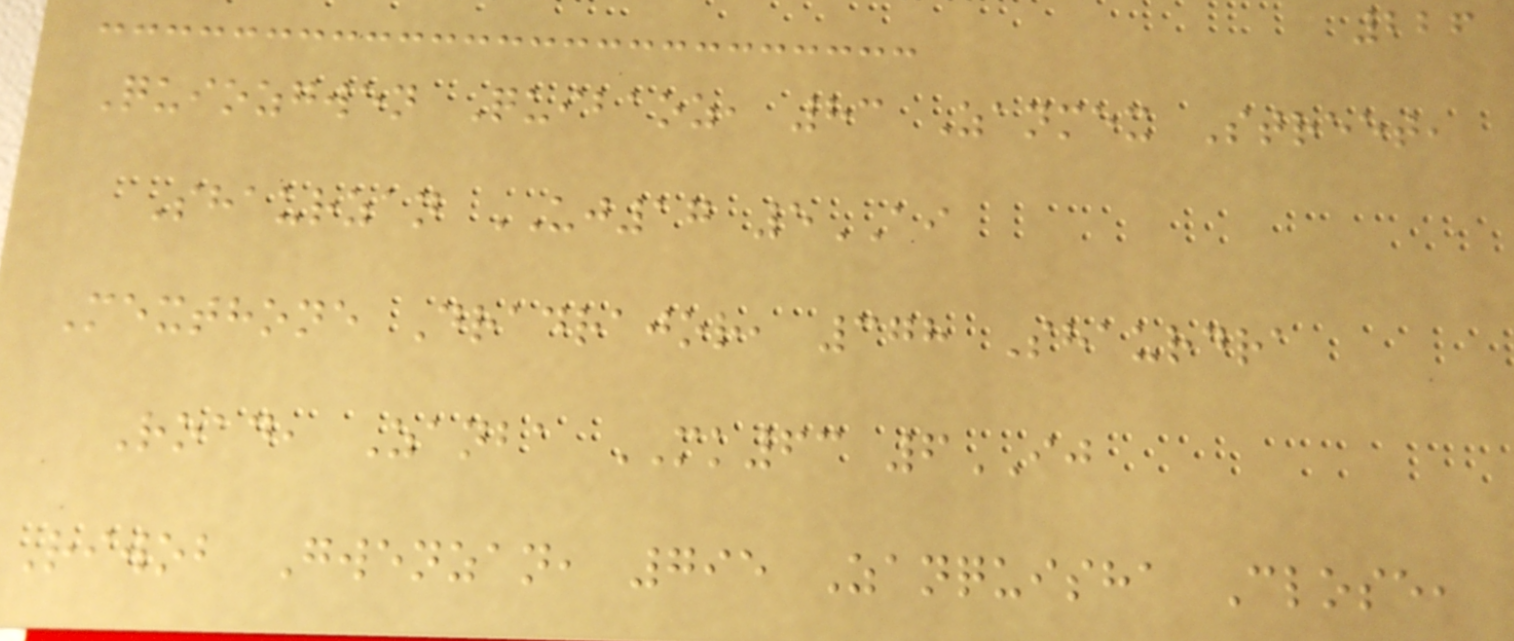226
Quiozgwen Quibaoz, 83 Zanmex Street,
Shaurzan UJ17 5AI
Mexthone Dradrajor, 378 Shaurdra
Road, Zanba MK63 6IJ
Riwob Gwenzan, 795 Zanquisha Close,
